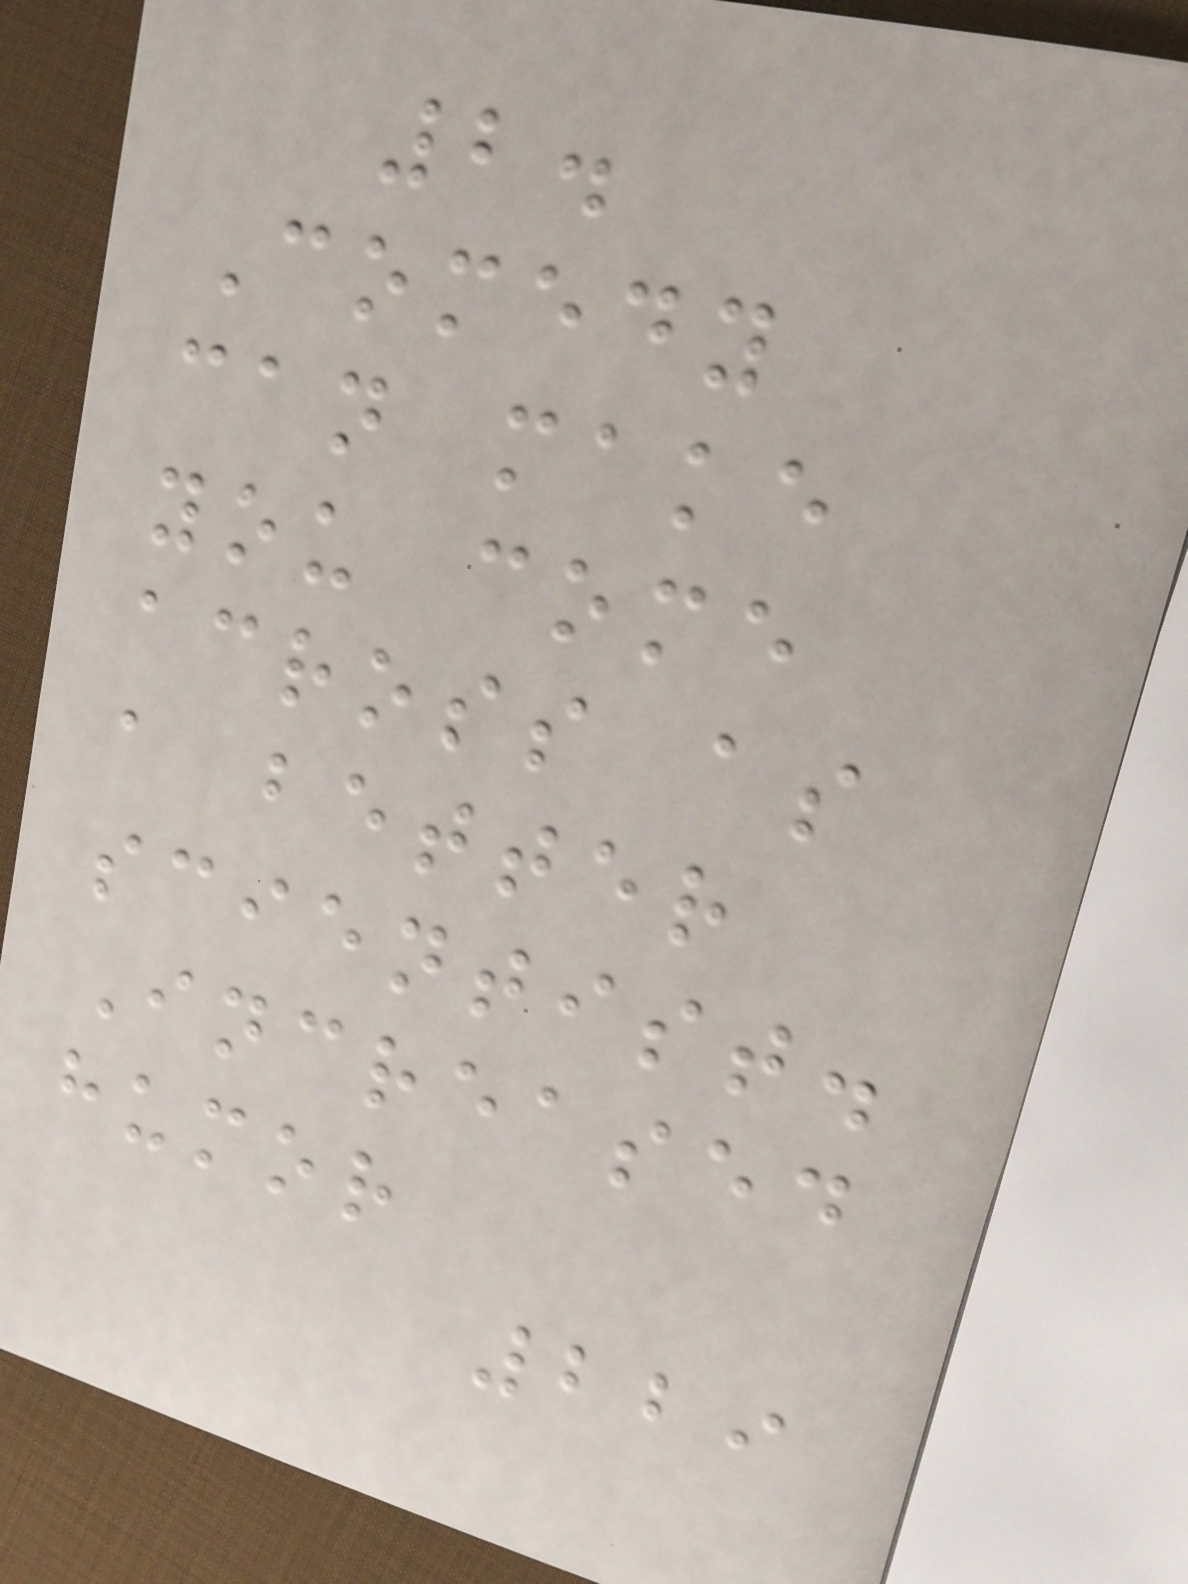2.
Comedy
can make
you come
across as
a better
scientist.
Increased
humor
229
